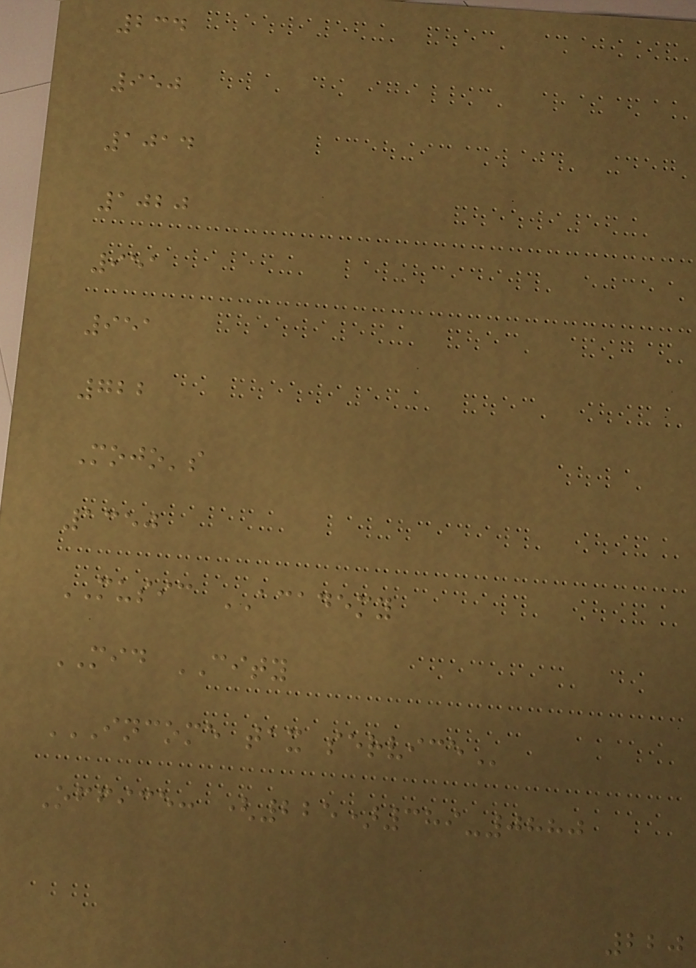234
950
1014
1020
951
951
722
Mojo's
1350
MUSIC ACADEMY
MID CITY
INCOME TAX SERVICE
Office: (225)389-0880
220
